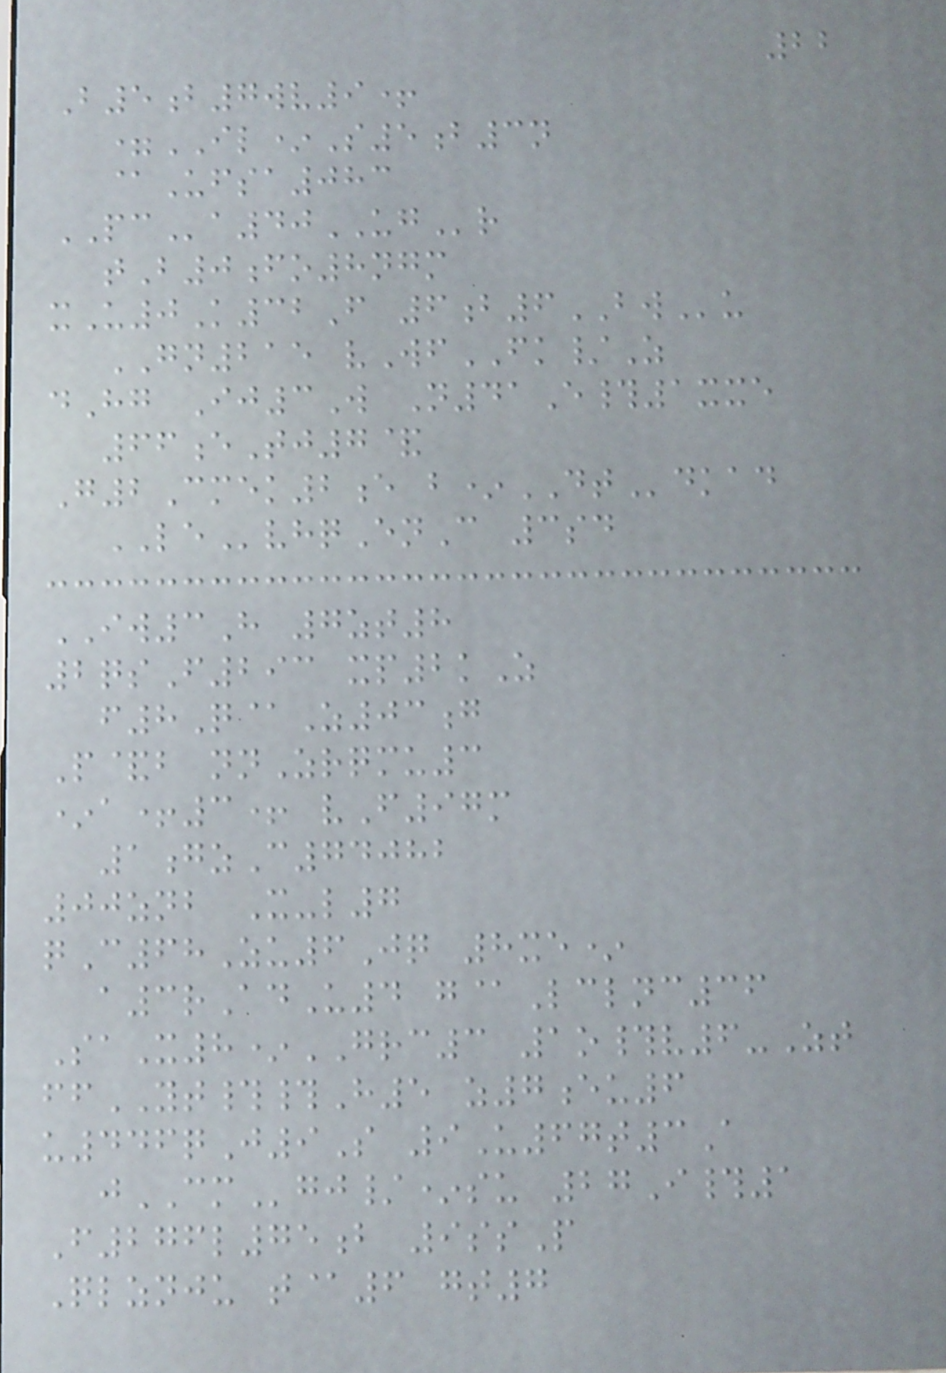22
B5b7wv9+
=IL*S5b3n
@Ufsa083
PCa40UGr
tB0fo8ngm
xU0K32F 6b6BWu
GN215 vWfFK/Z
dHg Ij3W N41E#1xxe
66eTj7&
G2Cmek2e b*DTdkad
LEvhqEnC 3sd
IW3H 7zt8
2qsF293 xp2kZ
f8Q@Z03g
P&b nnZrqmu3
*a+3+ vF97m
1gzC74082
00znb X-l7
qC68Zu6Jq 8xe*
a3rAdU4 g@Lclnc36
SaX8*GRC3 1o#v6-Zt
ffYT##H5 z7eu6
u446qJ9S 9U67t3A
jCMgj/*su 27I#1
F276l75b 9ssP
Qlznju t@6 gt7
